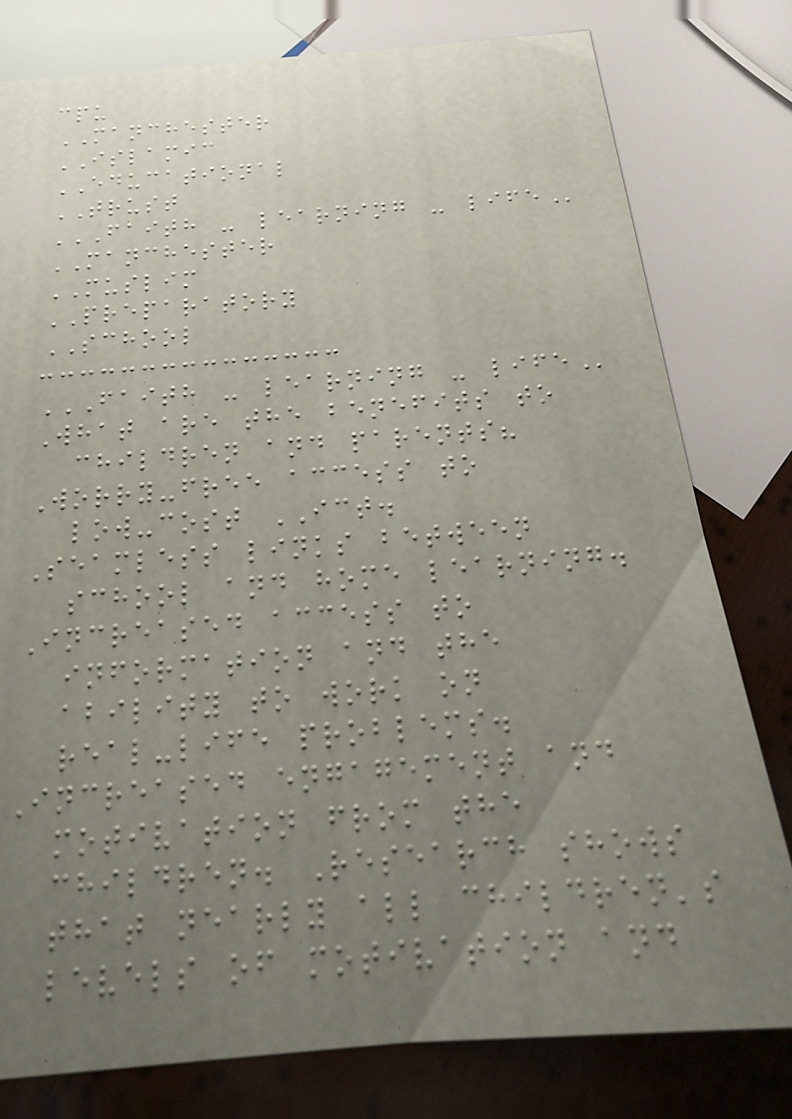cpu
MANCHESTER
ISLAMIC
EDUCATIONAL
TRUST
FAITH - LEARNING - LIFE
MANCHESTER
MUSLIM
PREPARATORY
SCHOOL
FAITH - LEARNING - LIFE
What are the benefits to
children and parents?
Worry-free access to
low-cost ICT.
Seamless links between
school and home learning.
Increased access to
information and the
ability to work on
real-life problems.
Increased engagement and
motivation from the
children. Research shows
that nearly all children's
levels of motivation and
